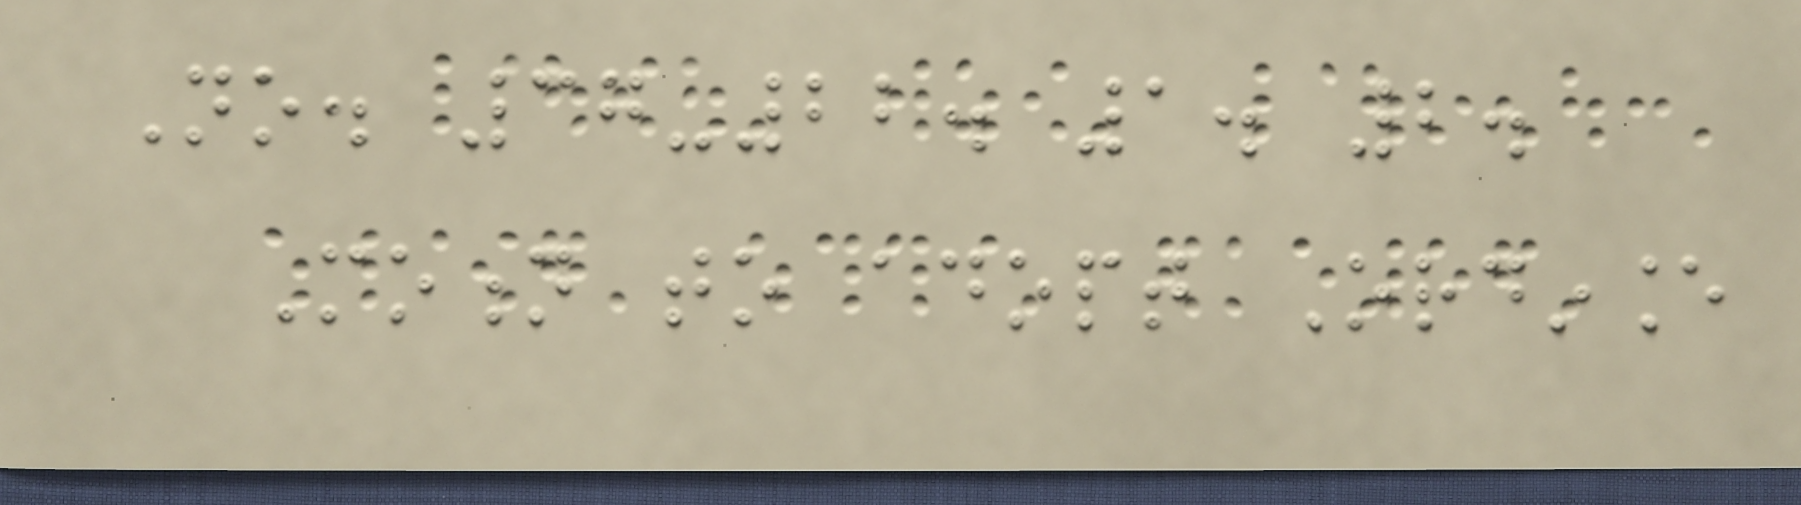No. 37-22. 1. 2.
Motion to adopt Ordinance
